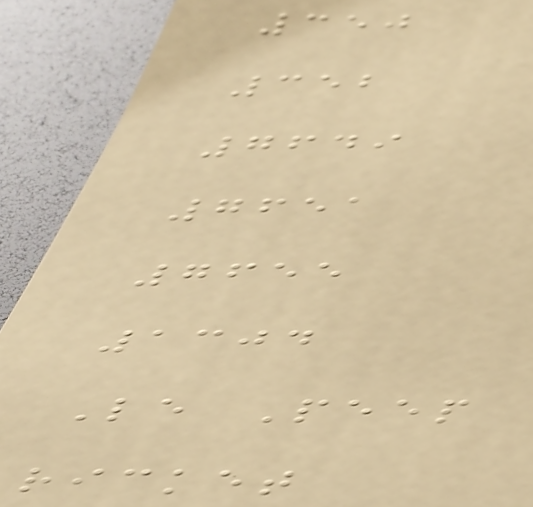350
352
7649
7651
7655
1304
Le Peep
ricket
